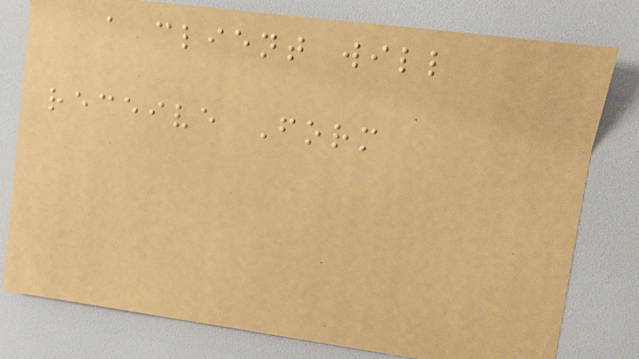a client will
receive Form
